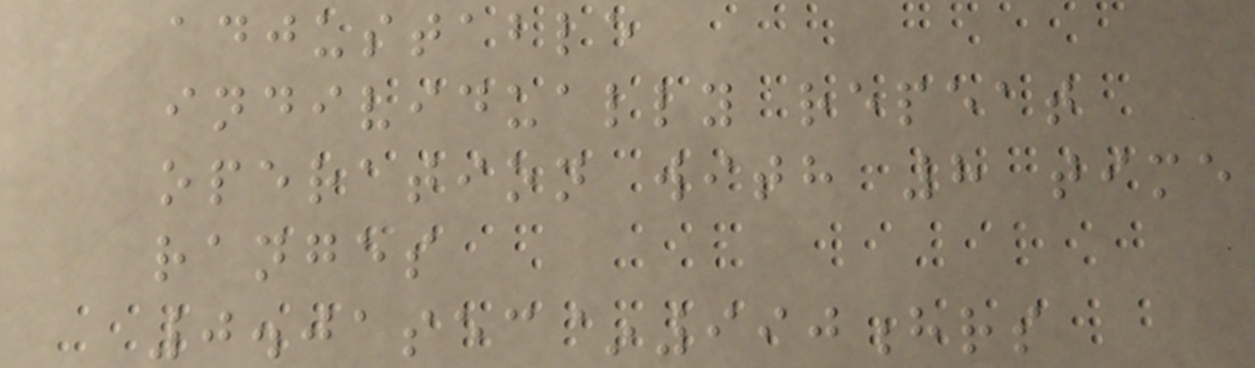adjustable
individually repeat
operation with 8 time
ranges
0.01sec~990hrs
